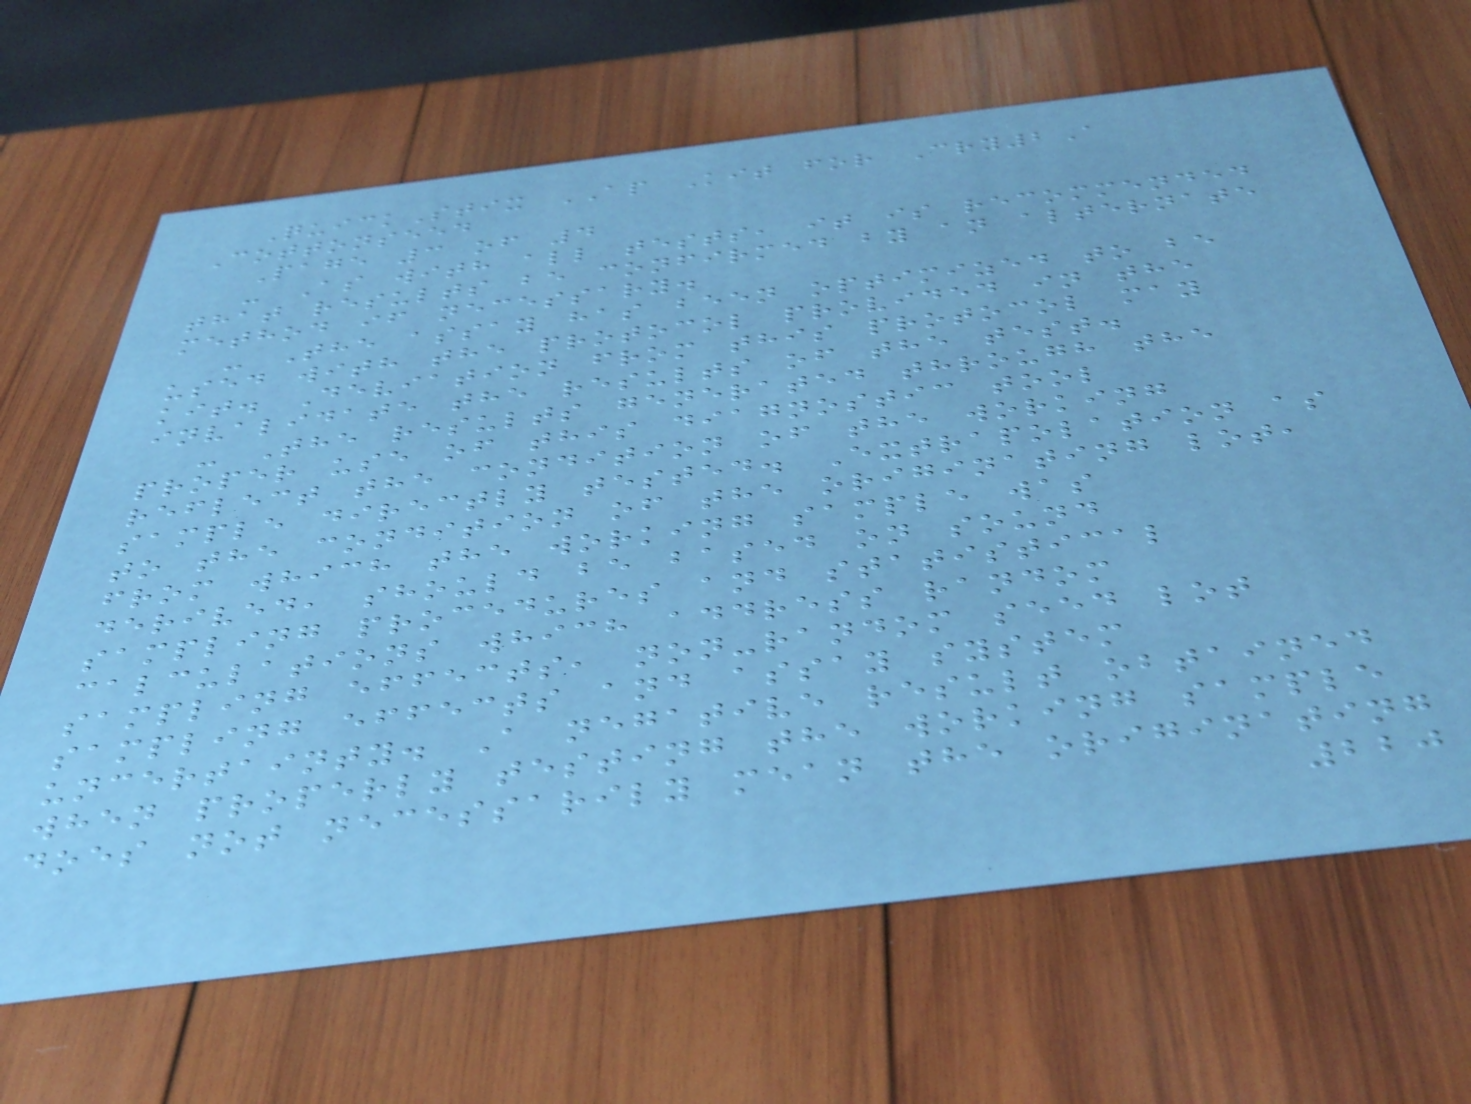QuickStix AP Kit for Cry2A
Cottonseed
Page 3 of 4
- As with all tests, it is recommended
that results be confirmed by an alternate
method if necessary.
- The assay has been optimized to be
used with the protocol provided in the
kit. Deviation from this protocol may
invalidate the results of the test.
- The results generated through the
proper use of this diagnostic tool
reflect the condition of the working
sample directly tested. Extrapolation as
to the condition of the originating lot,
from which the working sample was
derived, should be based on sound
sampling procedures and statistical
calculations which address random
sampling effects, non-random seed lot
sampling effects and assay system
uncertainty. A negative result obtained
when properly testing the working sample
does not necessarily mean the originating
220
